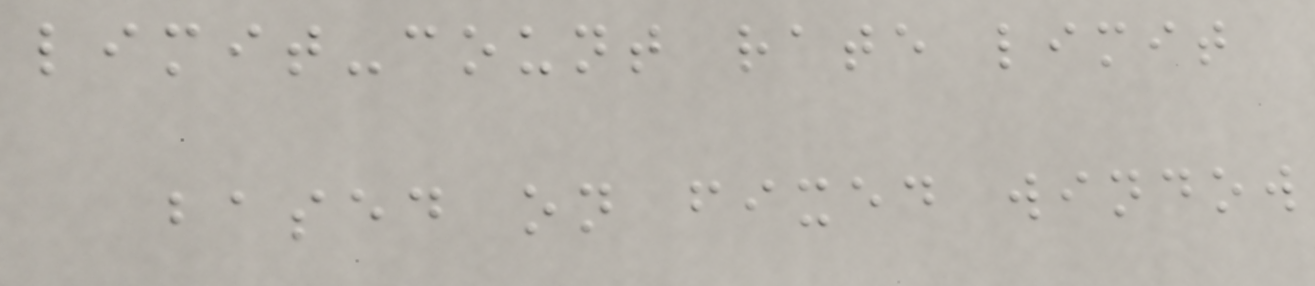limit-count rate limit
based on fixed window
